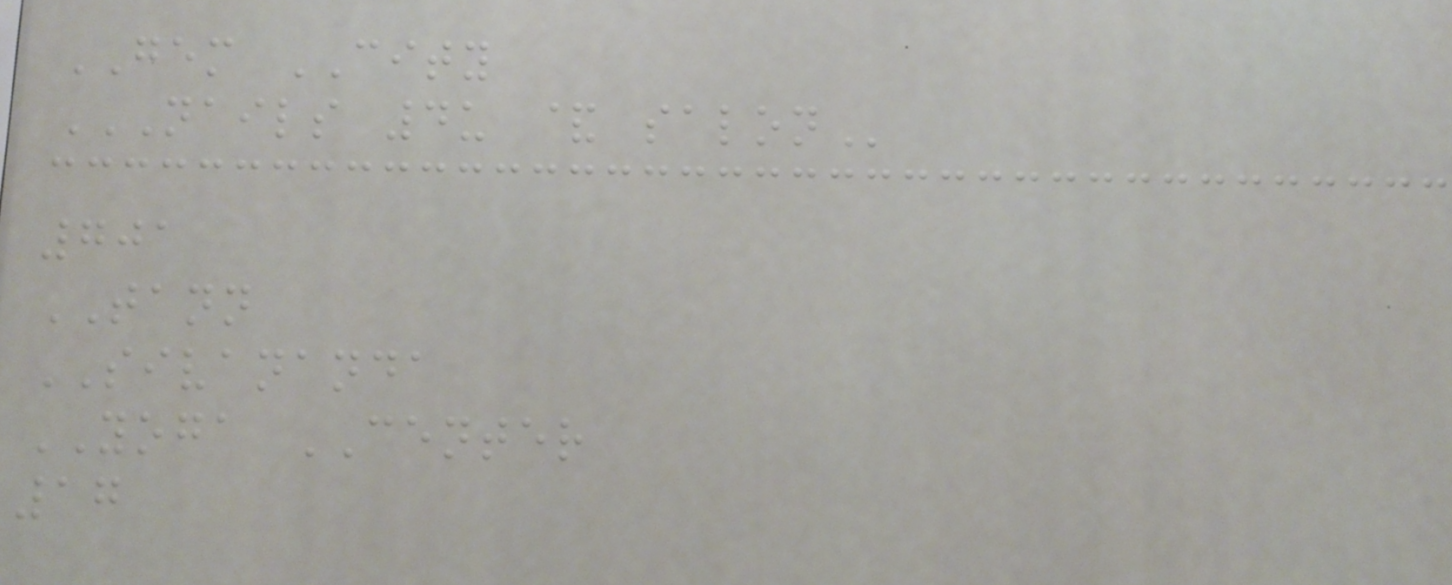GEM CITY
NAILS 4U & SALON
701
TANN
SIVANANDA
YOGA CENTER
17
